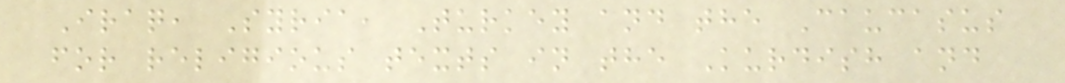Iraq, Syria, Turkey and the Caucasus
for religious texts in the Kurdish and
